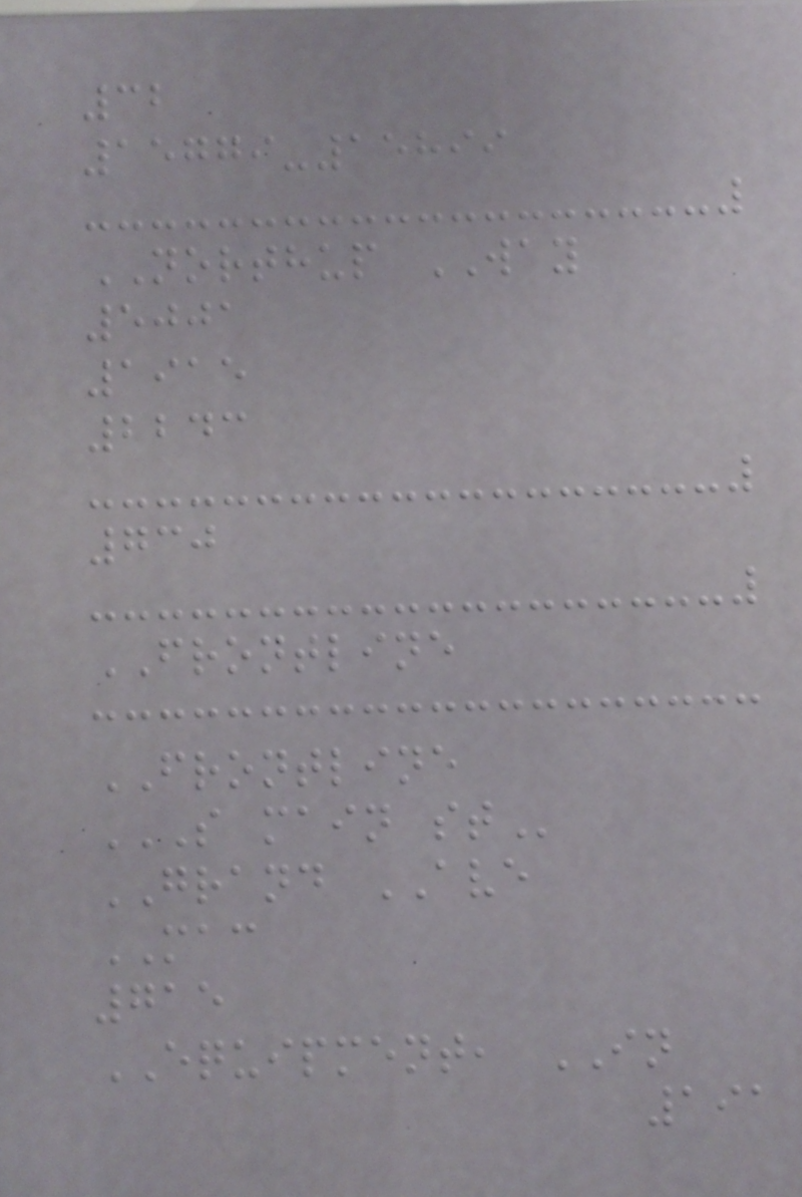32
15779-15899
NORTHUP WAY
5001
1915
2243
730
FRONTLINE
FRONTLINE
S MAIN ST
GRAND AVE
MAC
715
EQUIPMENT, IN
191
